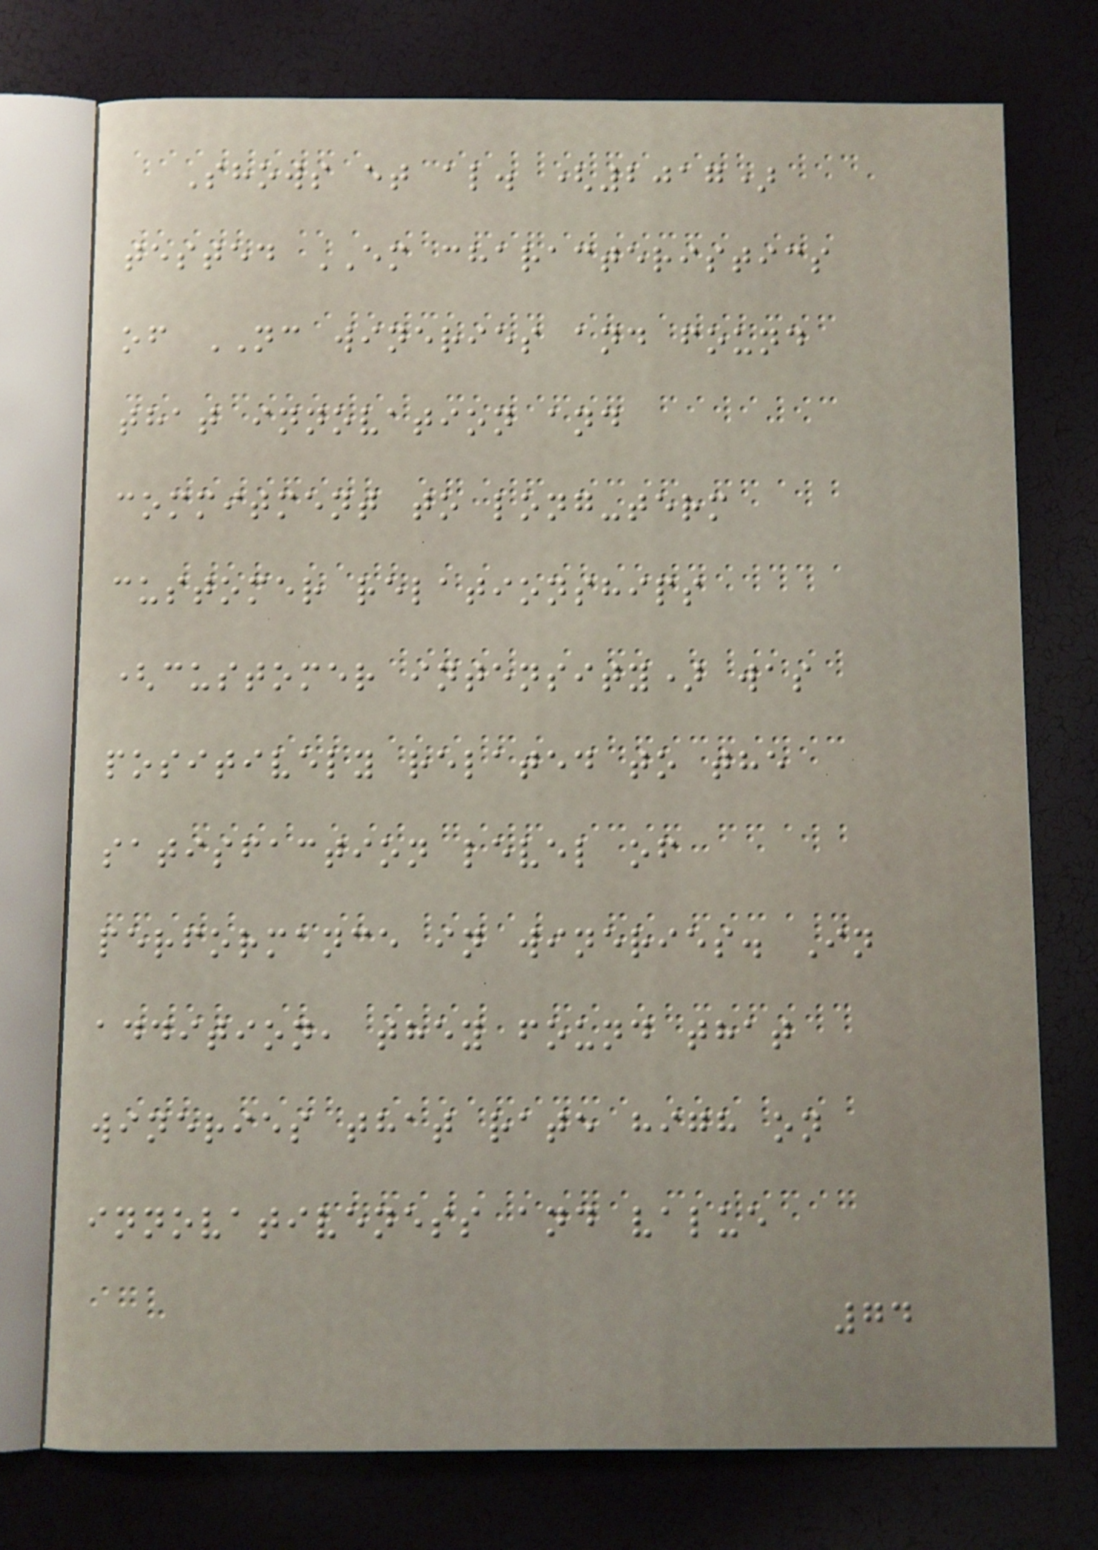Shows et al. (2017)
tested EM characteristics
of NC wineries and found
that innovation and
commitment to long-term
customer relationships
(customer intensity) was
positively related to the
satisfaction level of
performance in wineries. In
addition, they found that
wineries that rate high on
innovativeness and value
74
